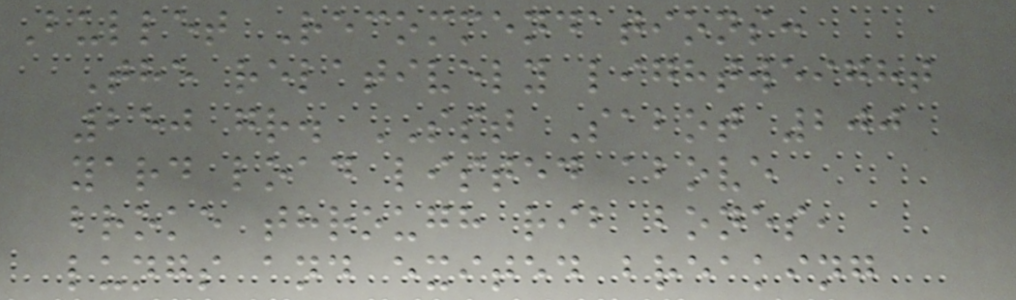Bullet Recommendations:
The relatively lightweight
250 gr. SST Sabot 200
yard load listed above
broke through rib bones,
lungs and exited breaking
